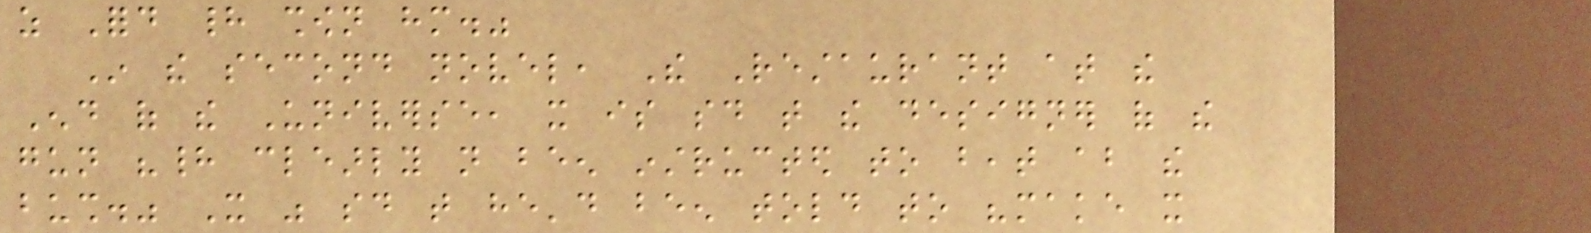as Ford had shown him."
In the second novel, The Restaurant at the
End of the Universe, it is said that the designer of the
gun "had clearly not been instructed to beat about the
bush." It was said that he'd been told to "make it
